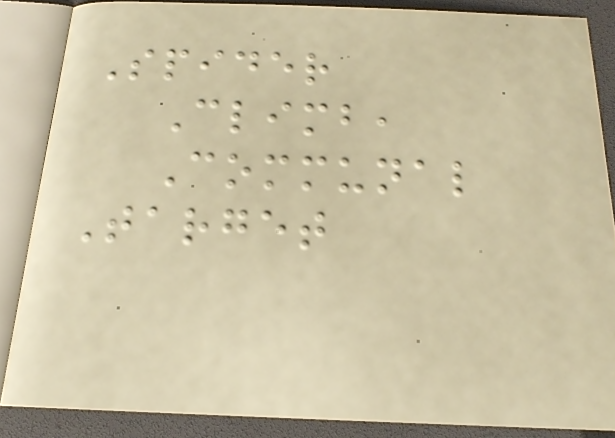Spider
Climb,
Communal
Target
